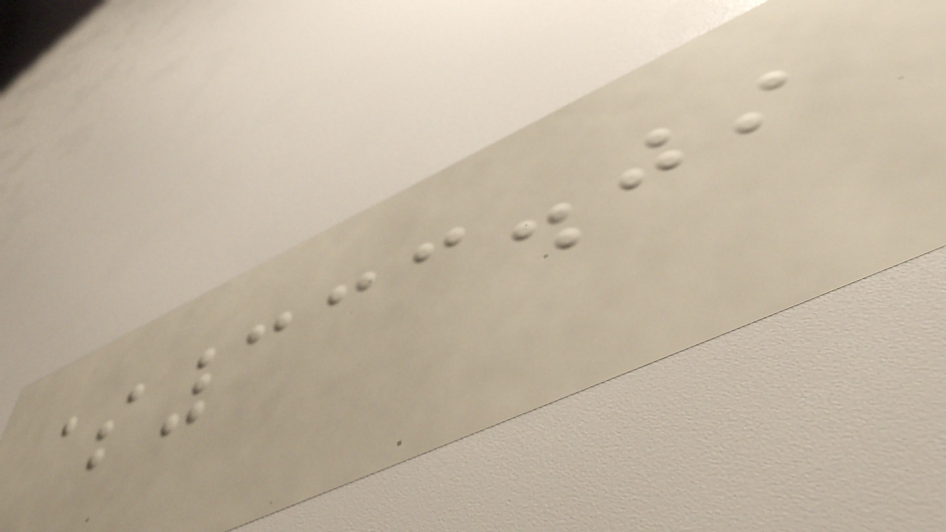$333.09
